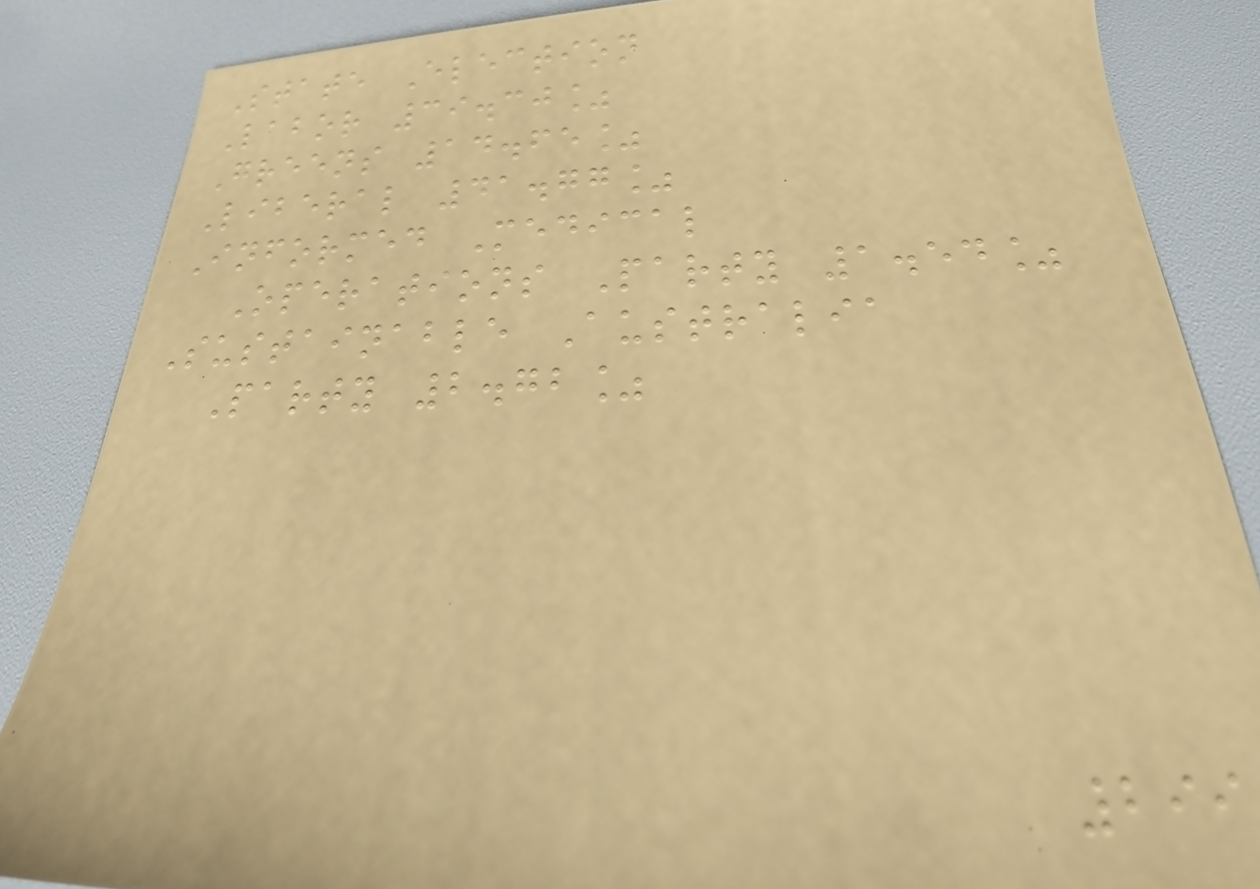State Election
Labor 39.30%
Greens 14.65%
Liberal 41.77%
Informed Medical
Operations Party 1.54%
Sustainable Australia
Party 2.72%
299
